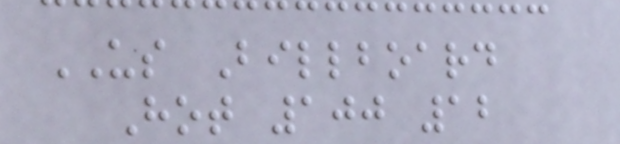US Billboard
Hot 100 12
